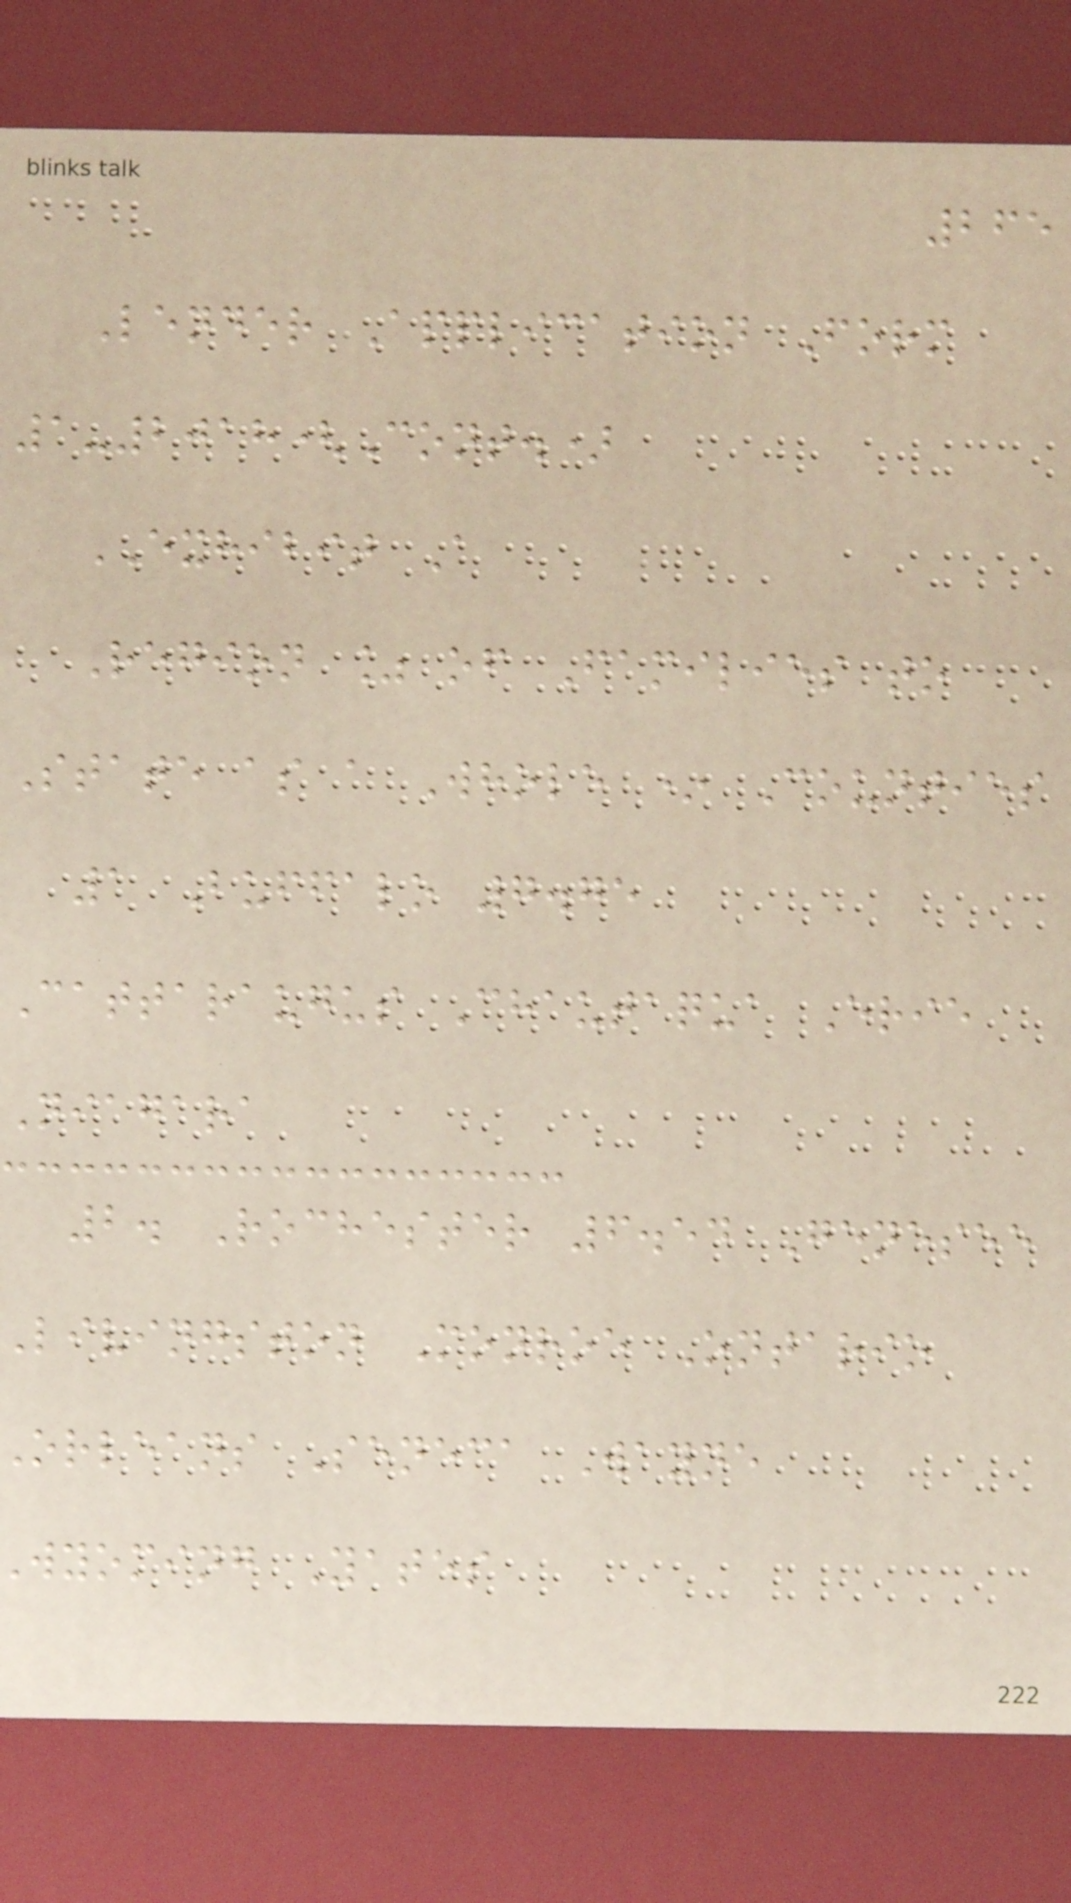265
Lender Application Form
1-2018(Cont.)
EXHIBIT A
Region % of Families to
State as a Whole * Counties
1 Buffalo 7.75
Cattaraugus Chautaqua Erie
Niagara
2. Rochester 6.54 Genesee
livingston Monroe Ontario
orleans Seneca Wayne
wyoming Yates
